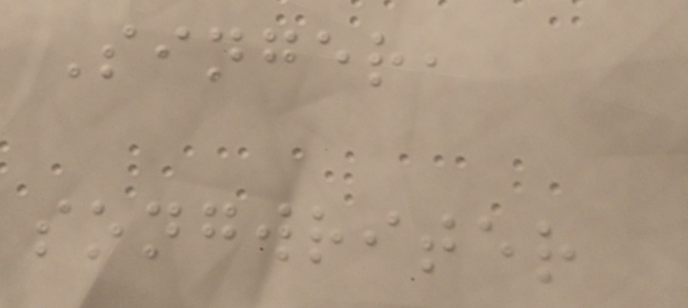Singer,
songwriter
